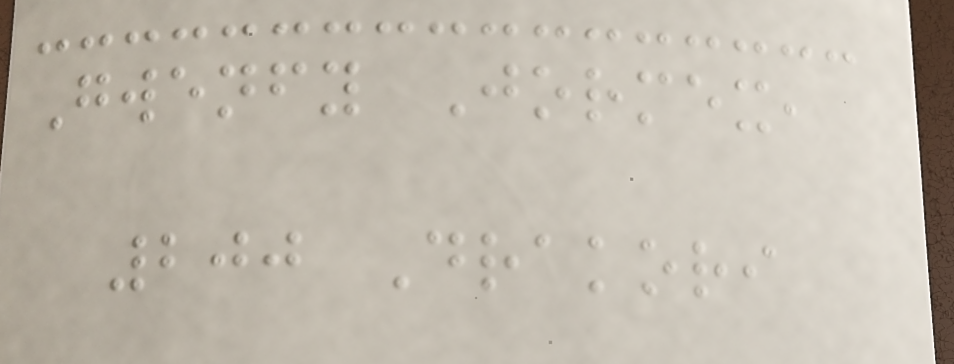Gwenfy Jormex,
200 Drakori
